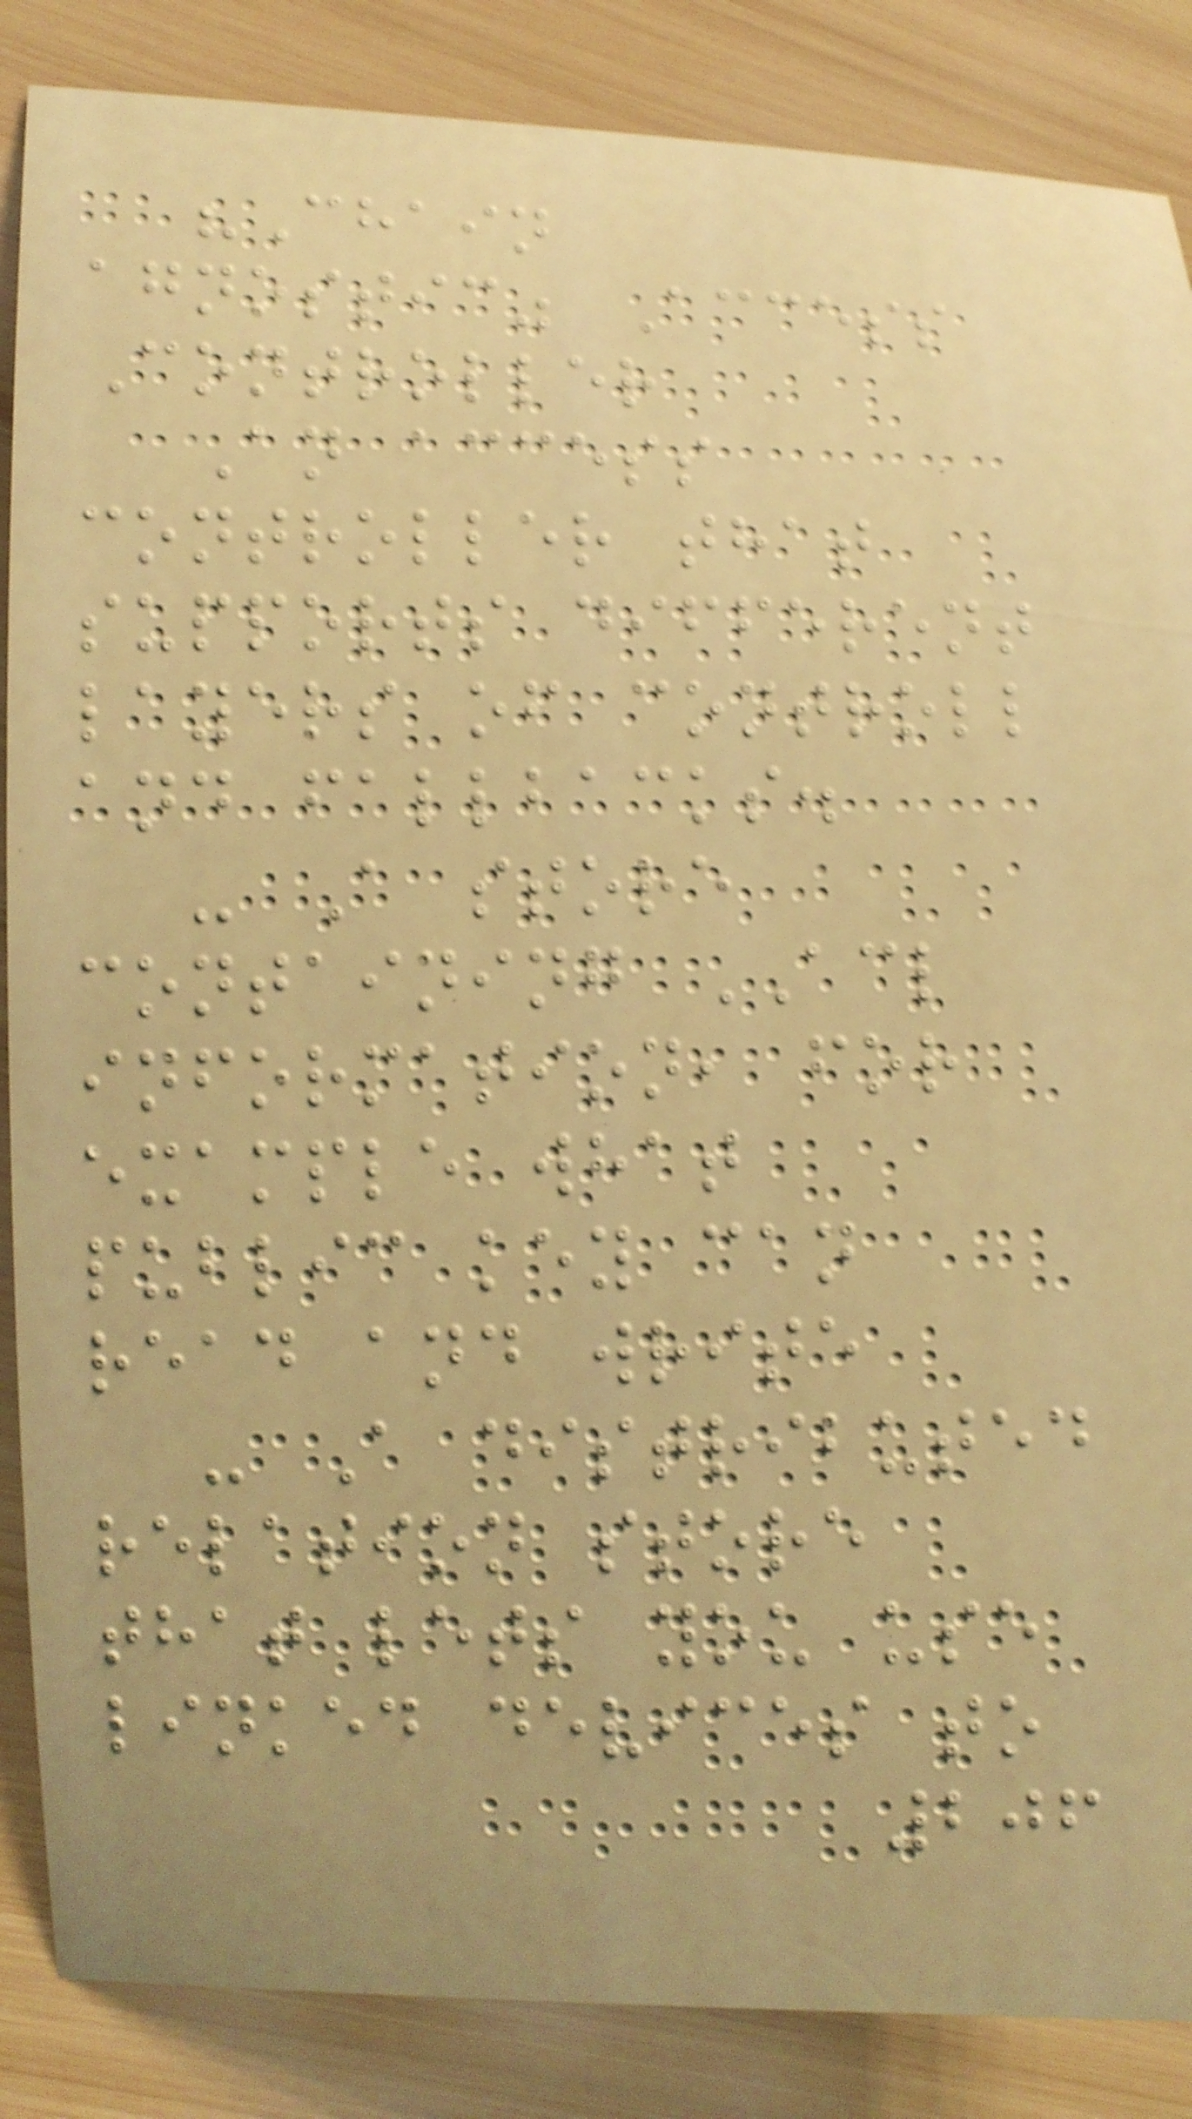"Chain
agnostic" Access
Controller
An access
controller that
supports different
layers of controll
and fallbacks.
- A store
containing ACL
information, for
example what
public key can
read and write
- A distributed
relation store
that lets you use
linked devices to
206
